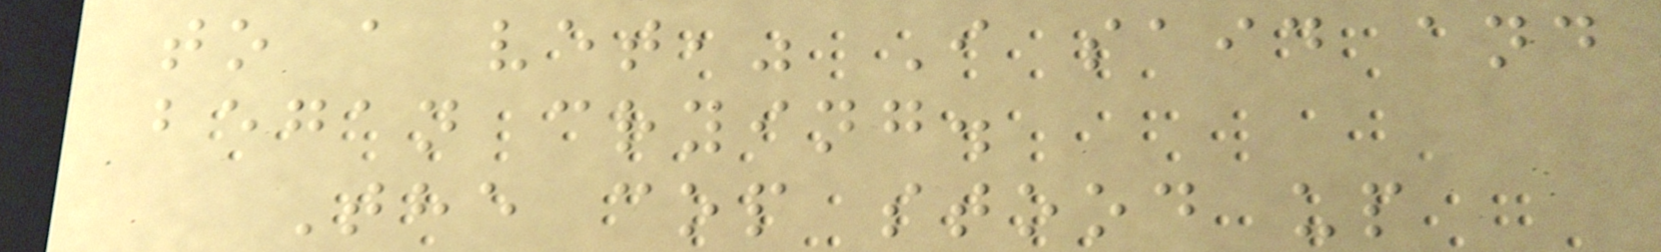to a vet," I said and
began crying.
The cop stood up
